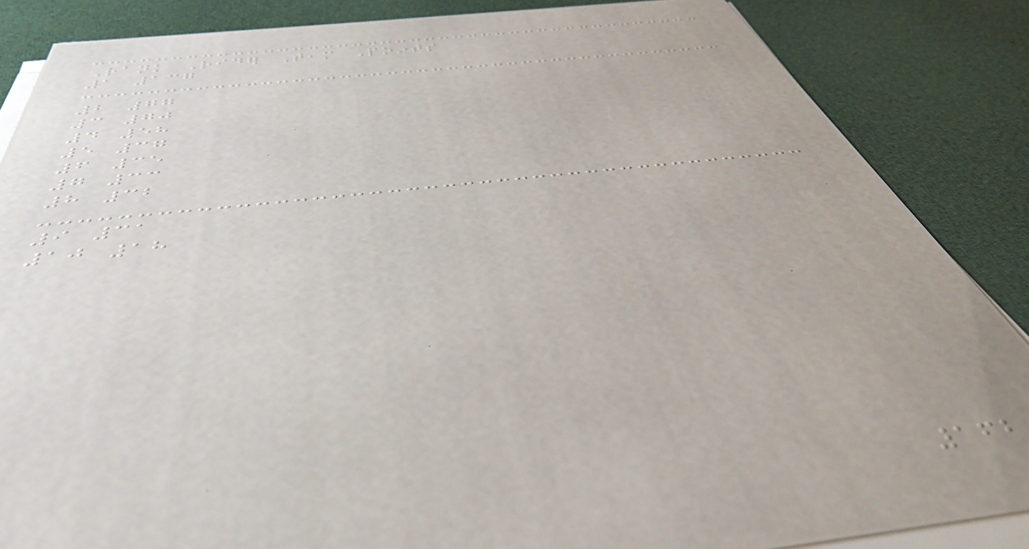Rank Rider Team Points
1 137
2 77
3 70
4 58
5 37
6 35
7 33
8 32
9 31
10 18
162
